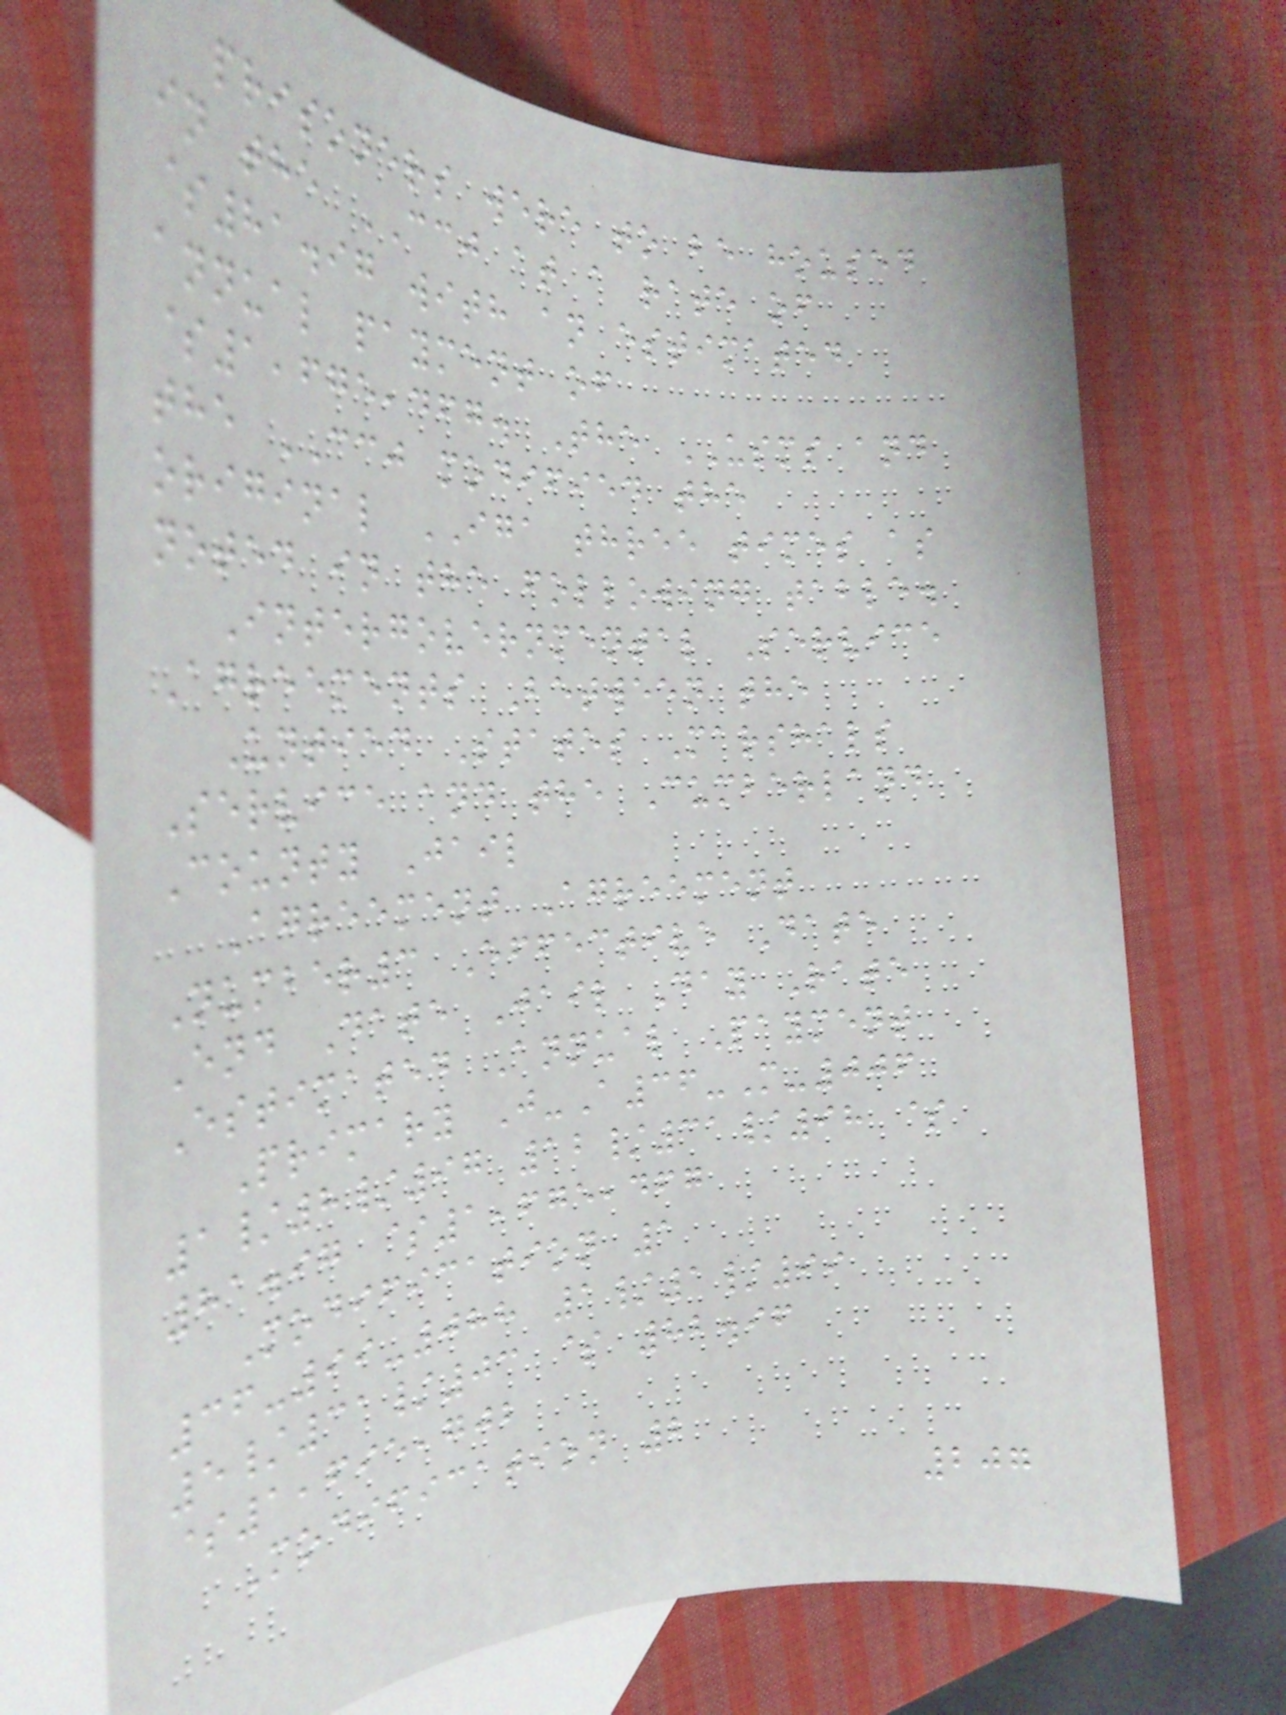prisoners were to be housed
in the CCJ at a rate of
$81.97 with an estimated
annual payment of
$1,675,467. The USMS and
the CCJ modified the
original IGA three times as
noted in the following table.
Intergovernmental Service
Agreements Between the
Untied States Marshals
Service and the Cumberland
County Jail
Agreement Agreement
Number3 Effective Date
End Date Jail Day Rate
Estimated Annual Payment
Primary J-A36-M-006
1/8/97 12/31/98 $
81.97 $1,675,467
Modification 1
36-99-088 1/1/99
5/31/03 $ 82.96
$1,695,702
Modification 2
207
